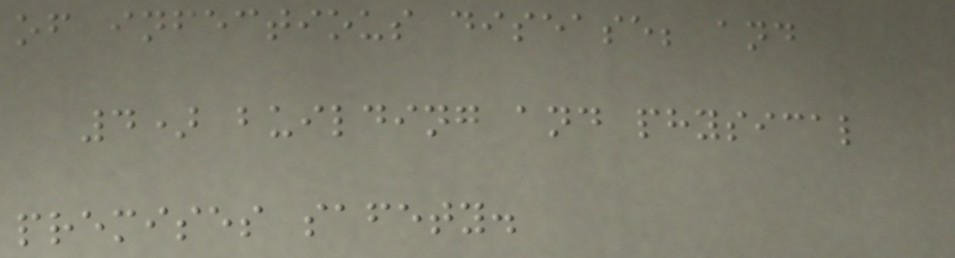of infectious disease; and
4) building and physical
premises safety.
